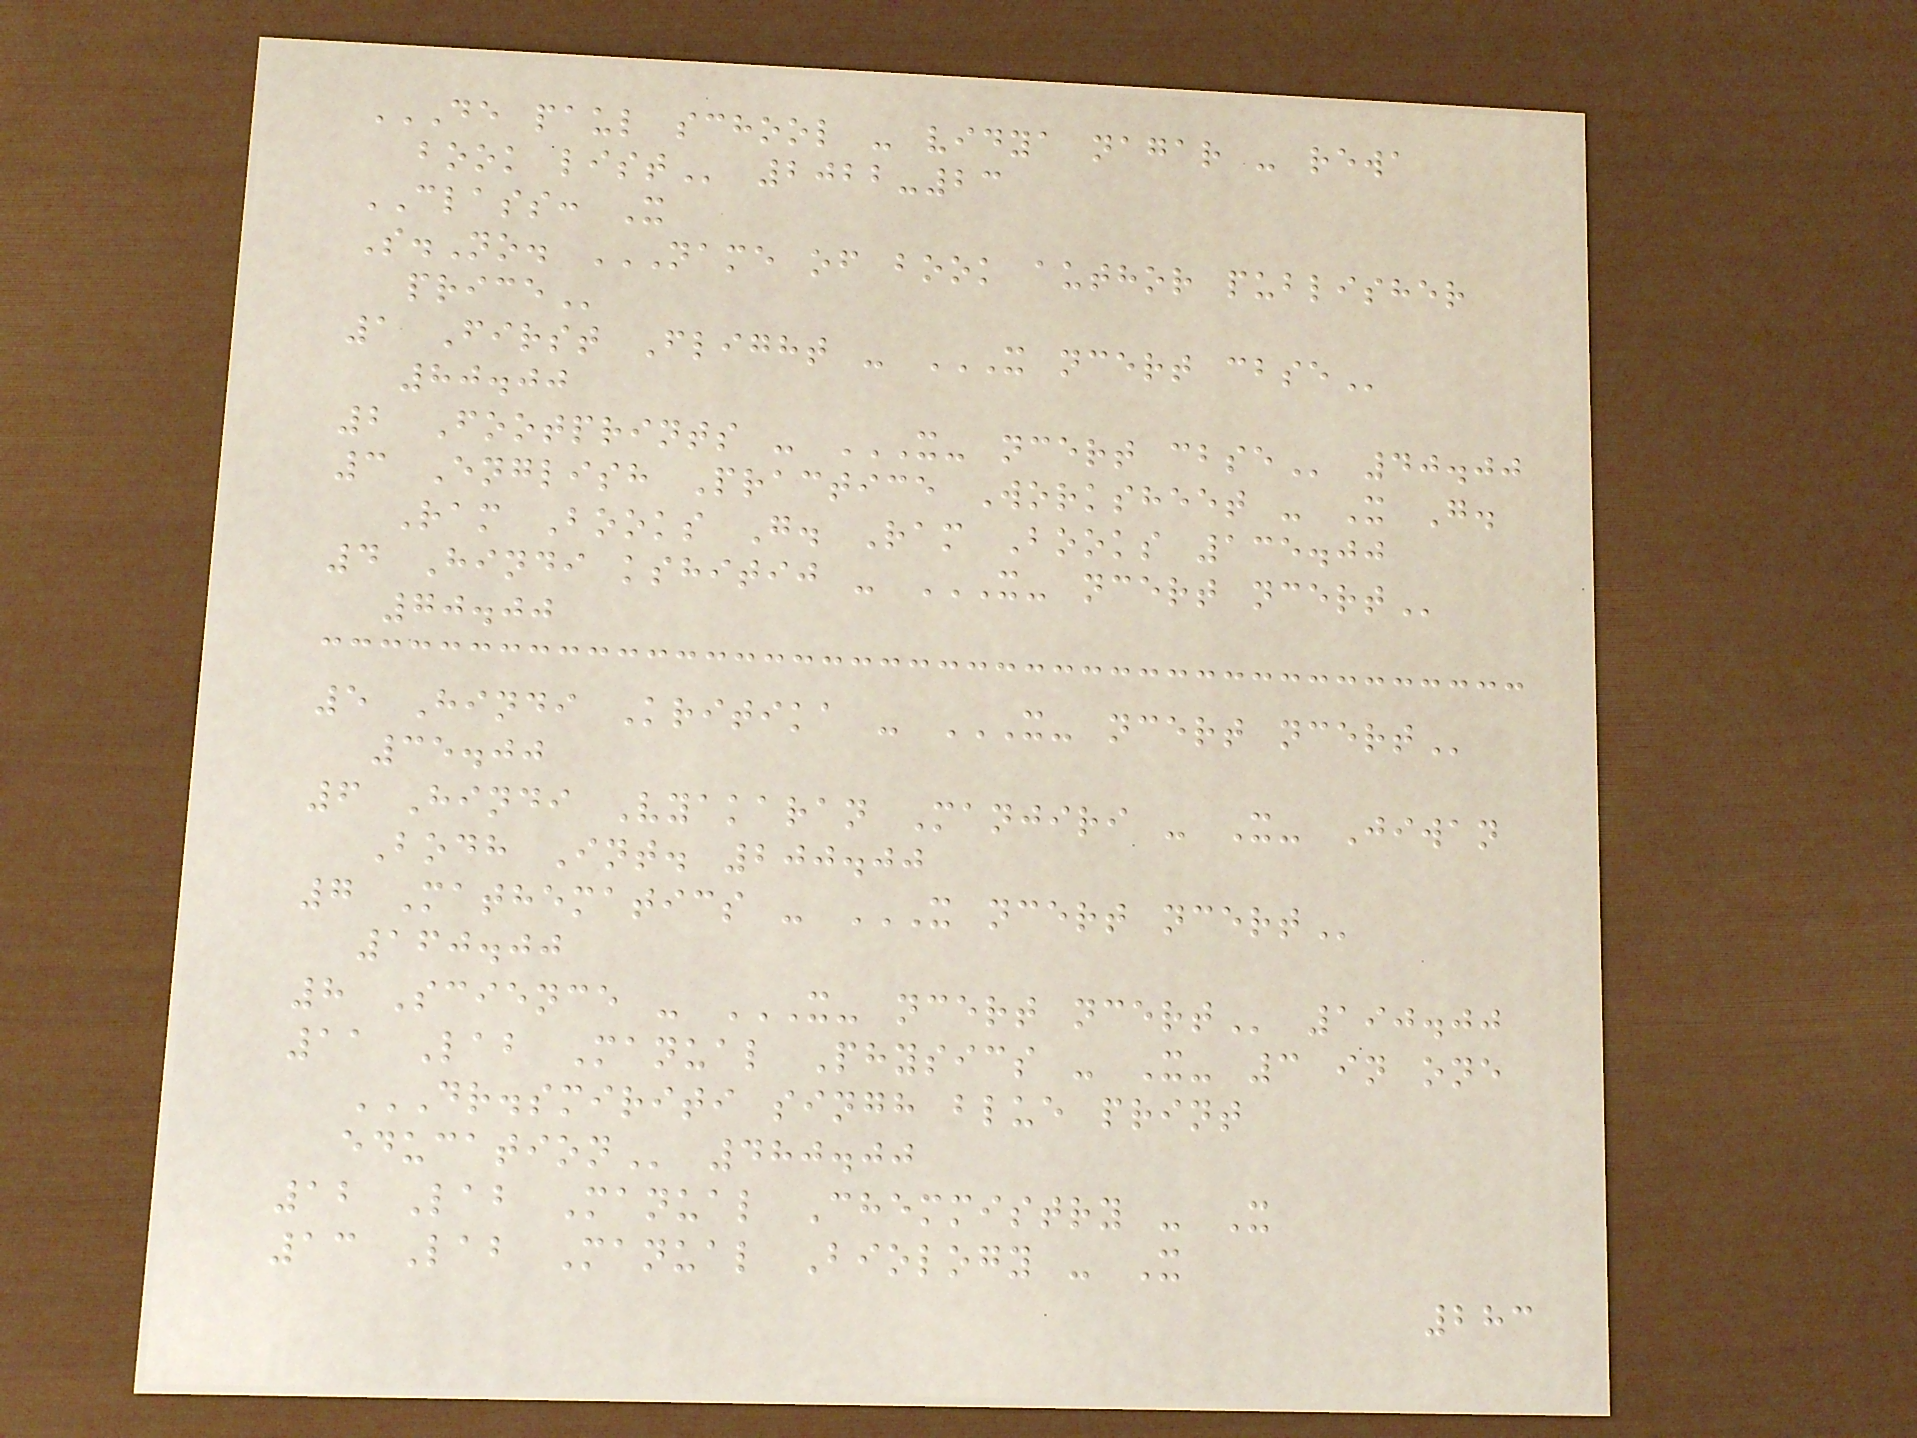DE PAUL SCHOOL - VIDYA NAGAR - REWA
BOOK LIST 2022-23
CLASS: X
S.No. NAME OF BOOK AUTHOR PUBLISHER
PRICE
1 First Flight - X NCERT CBSE
80.00
2 Footprints - X- NCERT CBSE 40.00
3 English Practice Worksheet - X G.
Ram Books G. Ram Books 135.00
4 Hindi kshitij - X- NCERT NCERT
70.00
5 Hindi Kritika - X- NCERT NCERT
35.00
6 Hindi Vyakaran Manjiri - X- Jiwan
Bodh Int. 200.00
7 Mathematics - X NCERT NCERT
160.00
8 Science - X- NCERT NCERT 190.00
11 Lab Manual Physics - X- 3 in one
DR.SMIRITI SINGH BLUE PRINT
EDUCATION 480.00
12 Lab Manual Chemmistry - X
13 Lab Manual Biology - X
283
